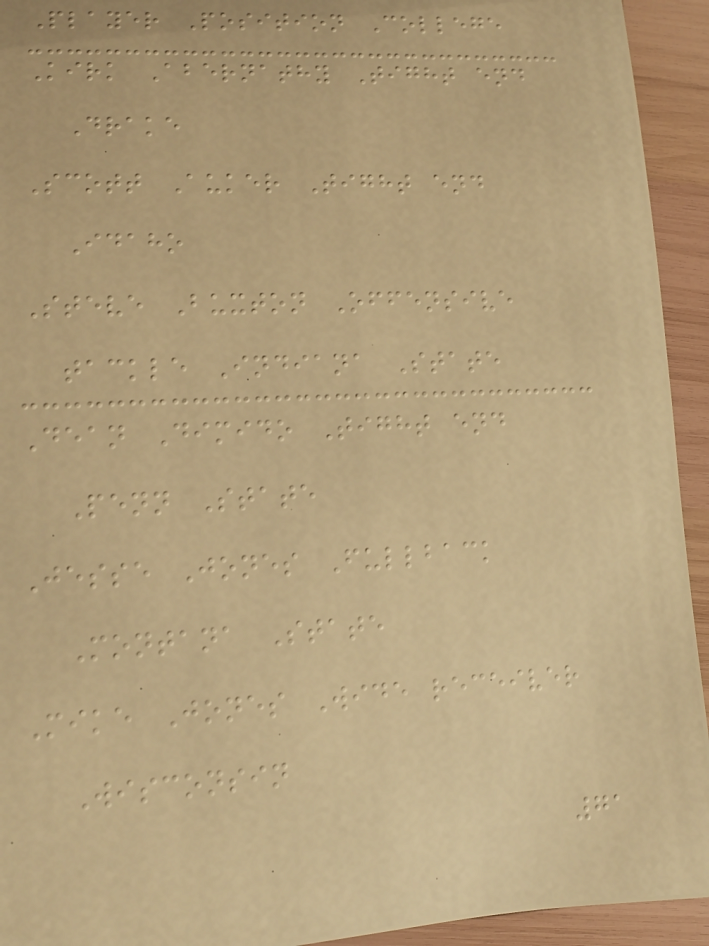Player Position College
Kirk Abernathy Tight end
Drake
Scott Auker Tight end
Idaho
Steve Buxton Offensive
tackle Indiana State
Dean Dimido Tight end
Penn State
Jesse Jones Fullback
Montana State
Mike Jones Wide receiver
Wisconsin
71
